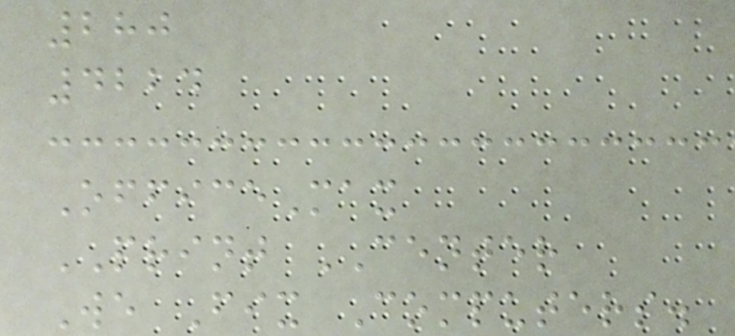280
4224
OfficeMax
PRINT CENTER
We Fix Computers.
